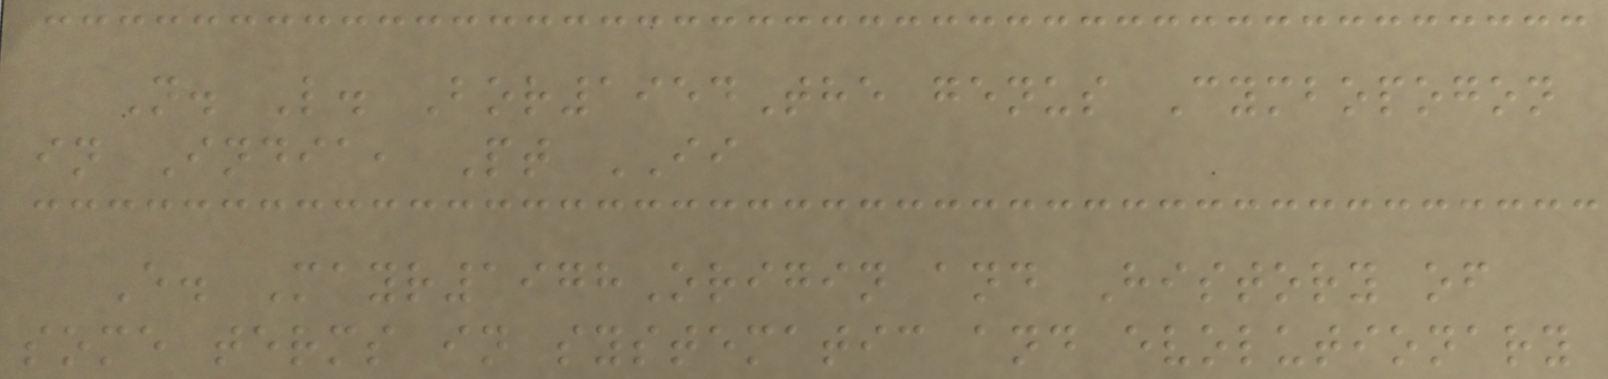N. L. Bor1954The genus Cymbopogon
in India, Pt II
E. Mayr1978Origin and History of
some terms in systematic and evolutionary
